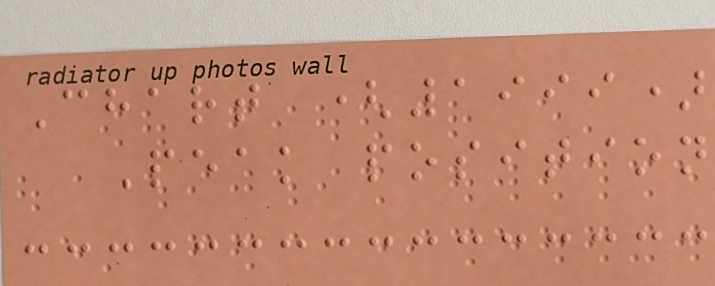Chart (1999)
Peak position
